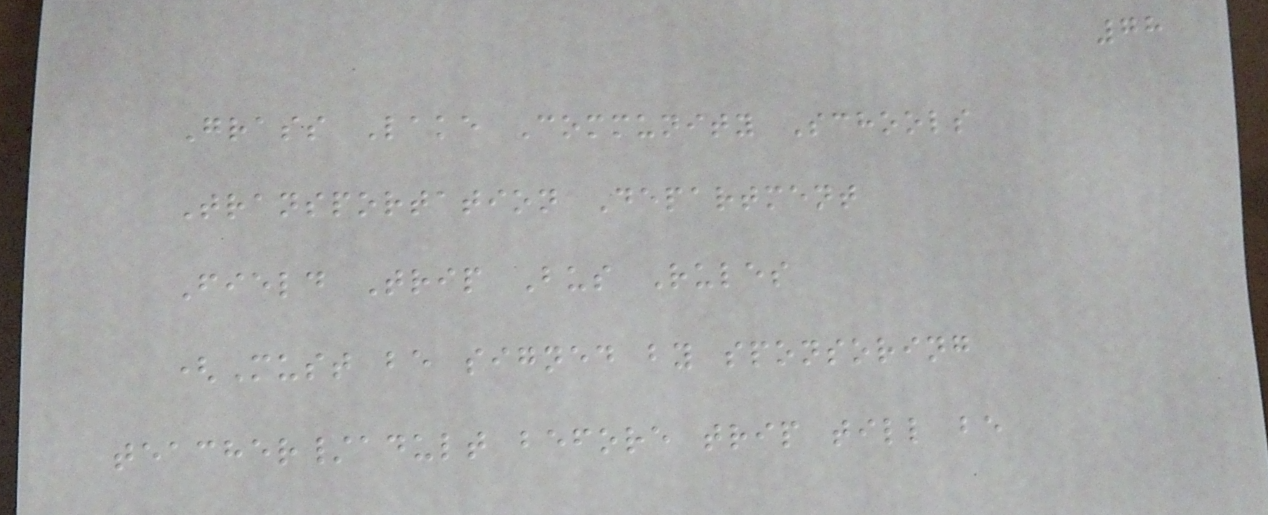78
Grass Lake Community Schools
Transportation Department
Field Trip Bus Rules
(Must be signed by sponsoring
teacher/adult before trip till be
